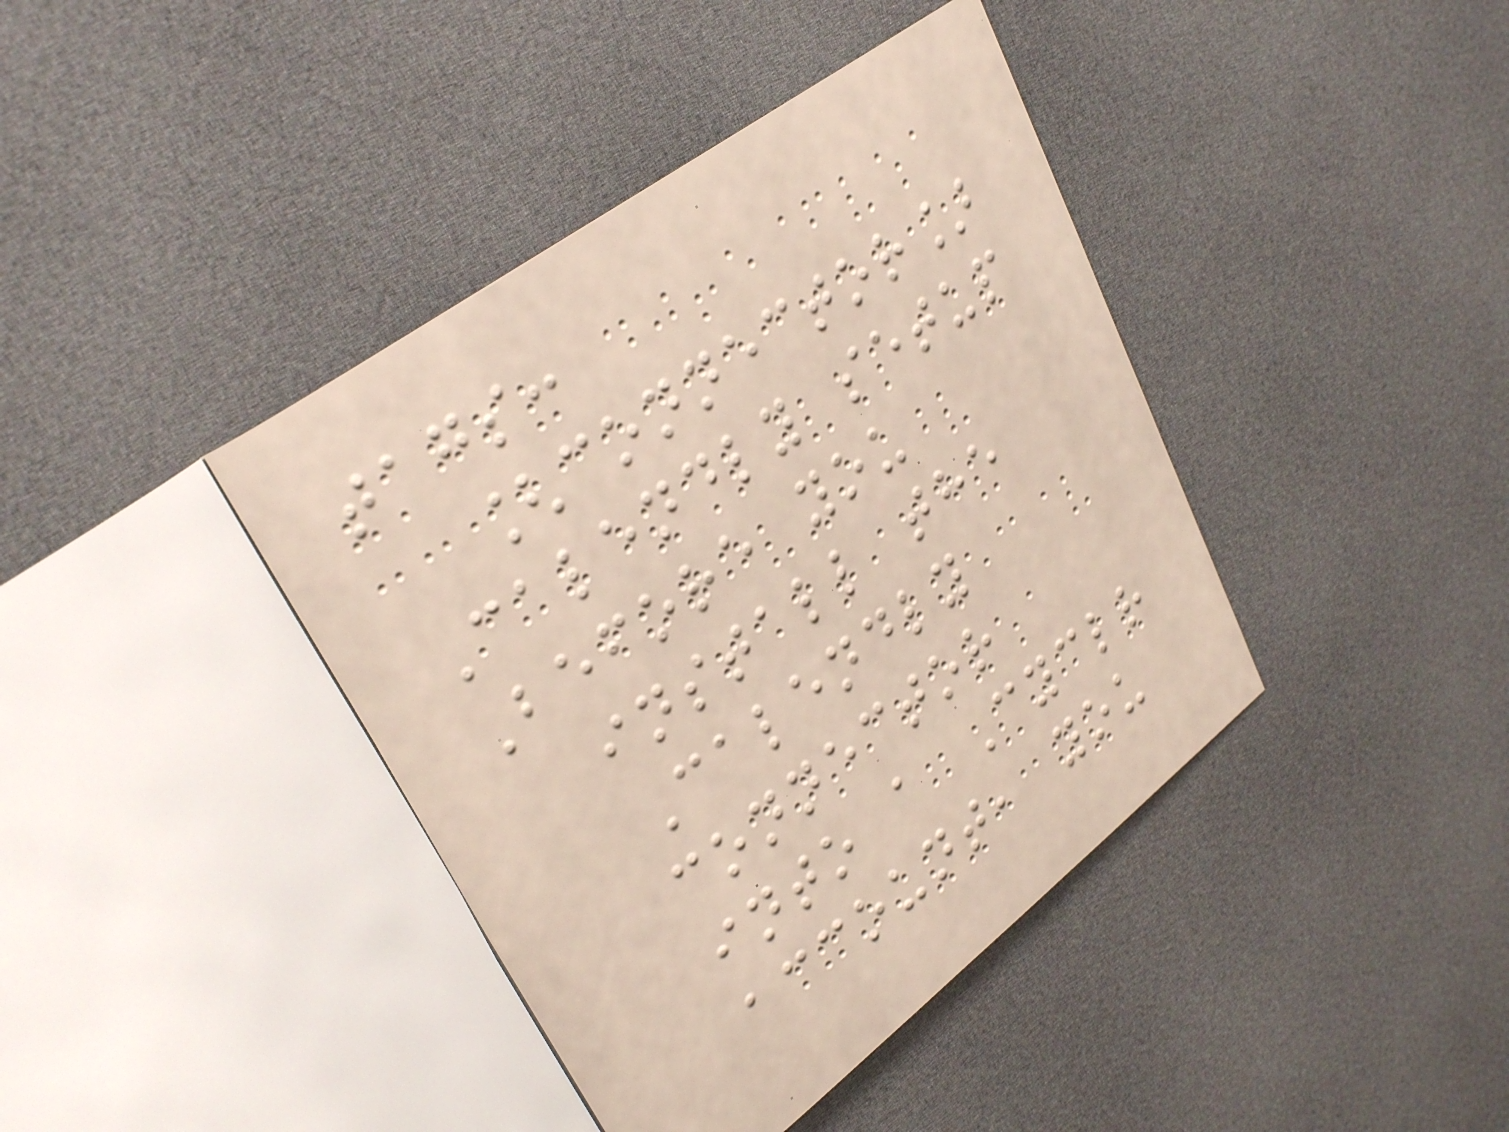tags:
[connector]
Calendly setup
Before you
install the
Calendly
connector
into a Cyclr
account, you
